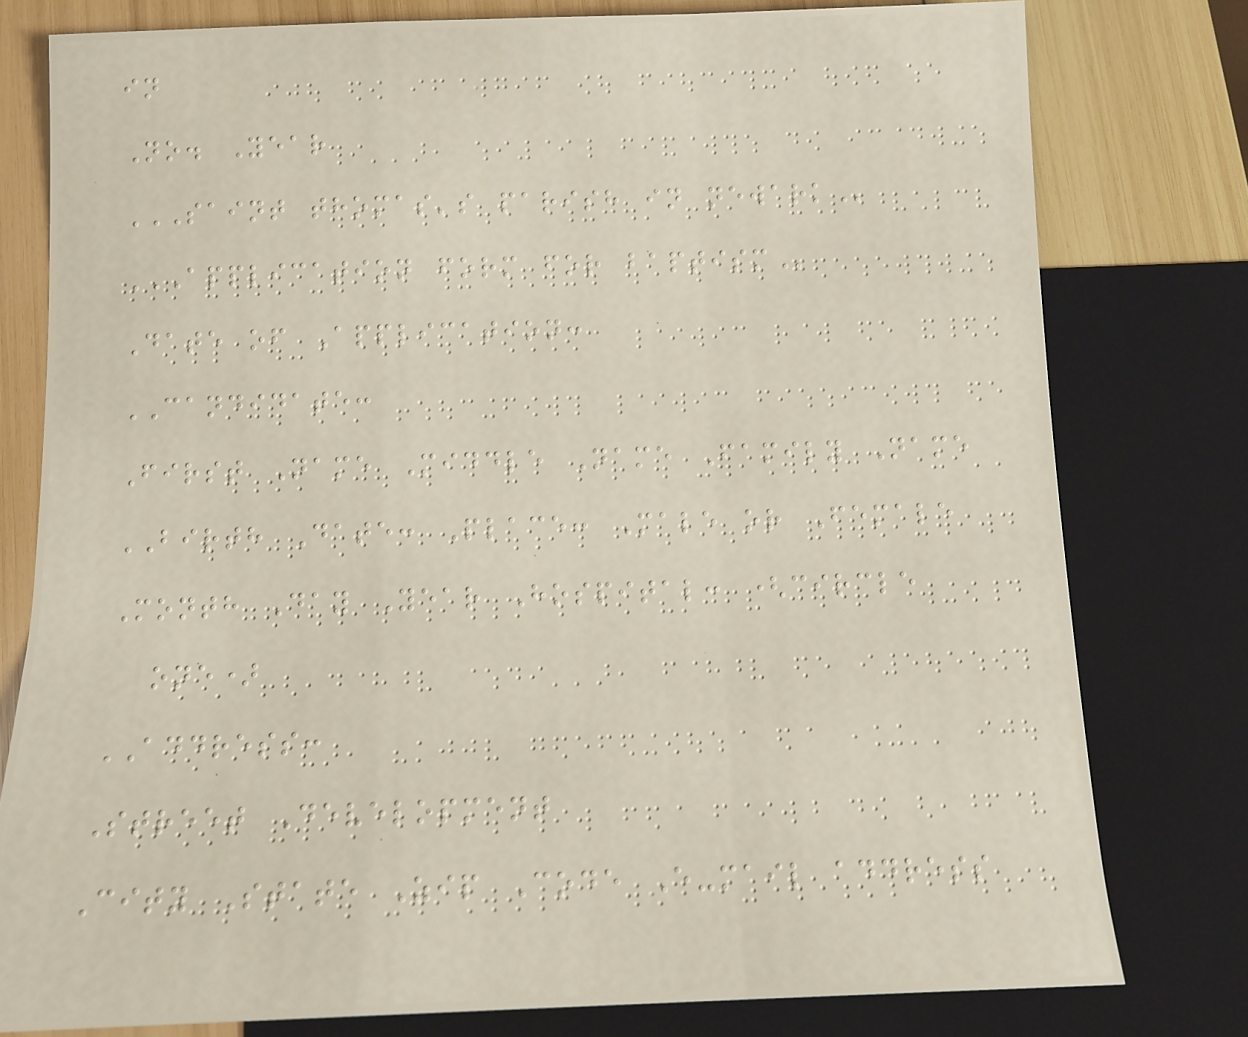in
No. Year
SAINT THOMAS'S PARISH IN NEWARK
APPLICATION FORM FOR BAPTISM
Date of Application:
CANDIDATE:
First Name Middle Name Family Name
BIRTH Date: Place: Male or Female
Month Day Year Hospital: (circle
one)
ADDRESS:
Street Development
City State Zip Code E-mail address
